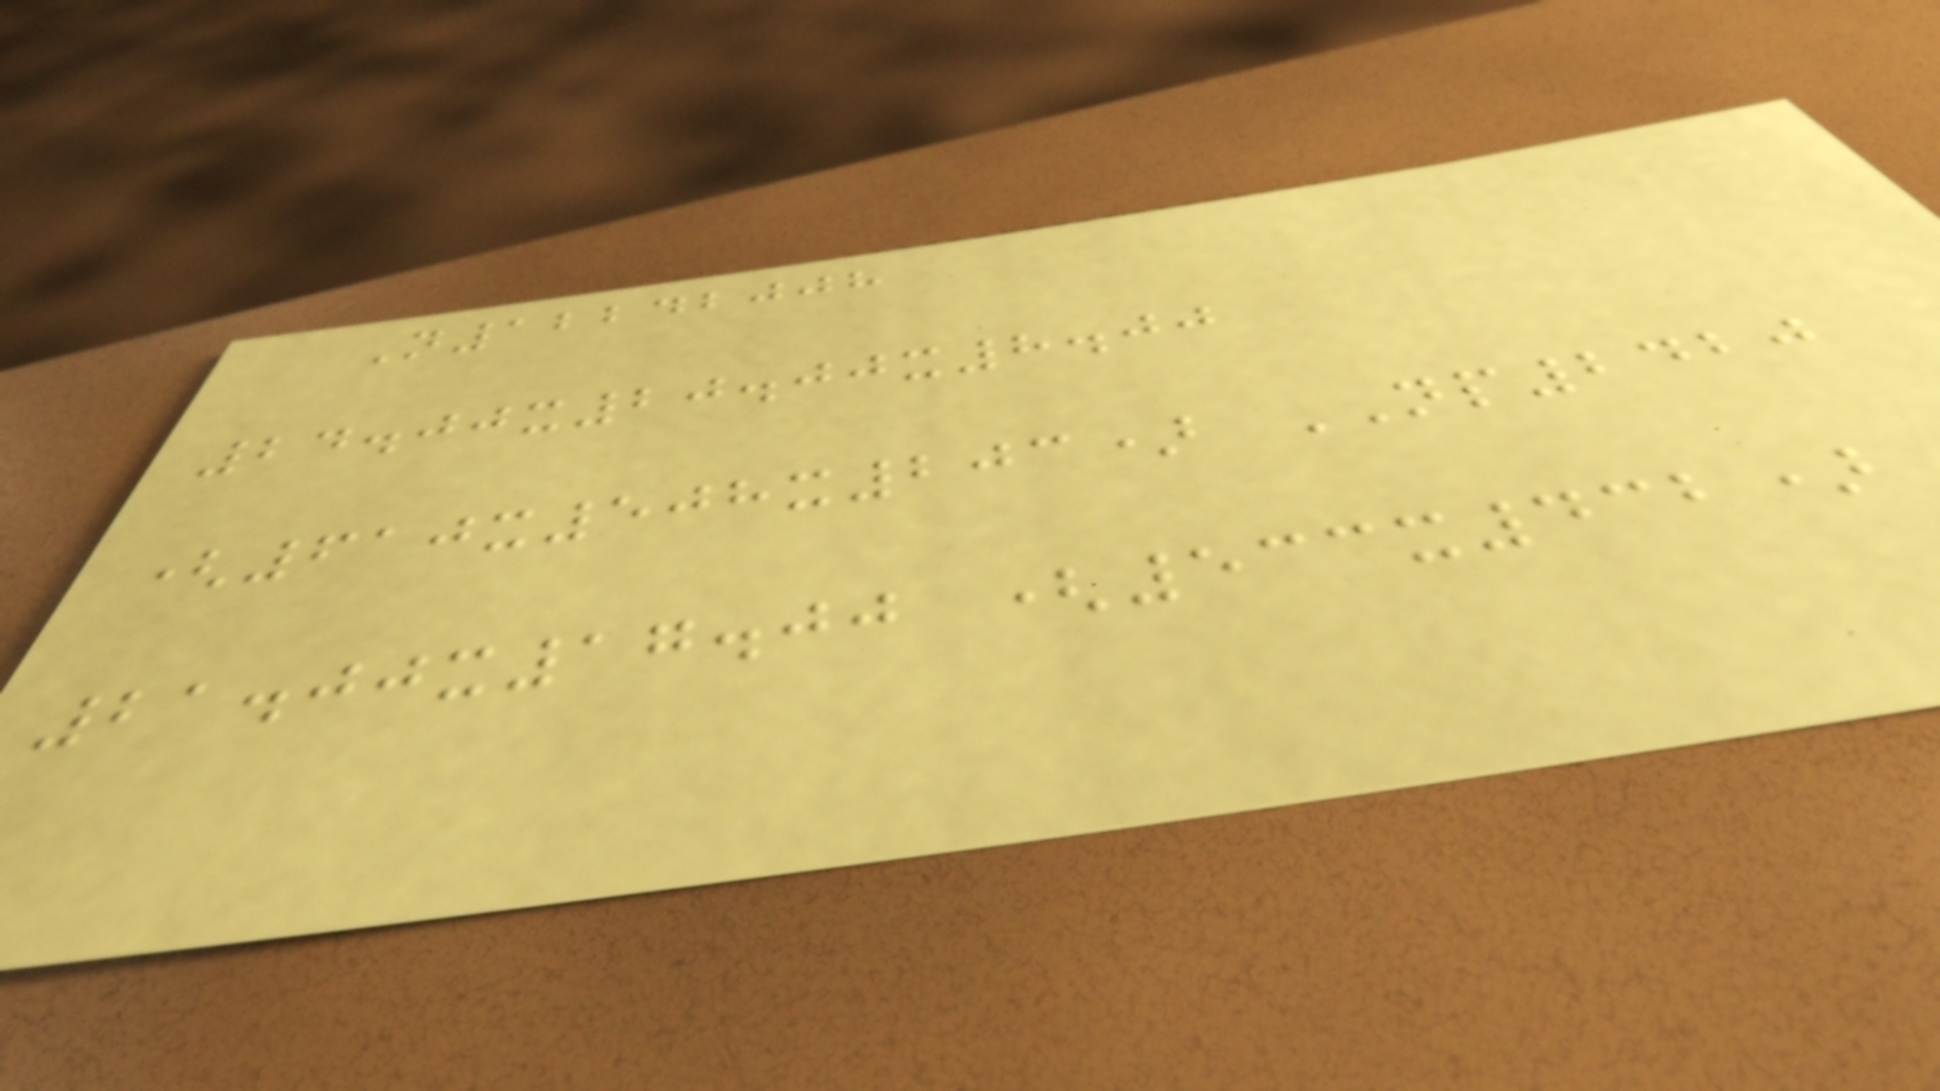N12242008
24.00x20.00x8.00
(610x508x203) NP2420
21.00x17.00 (533x432)
